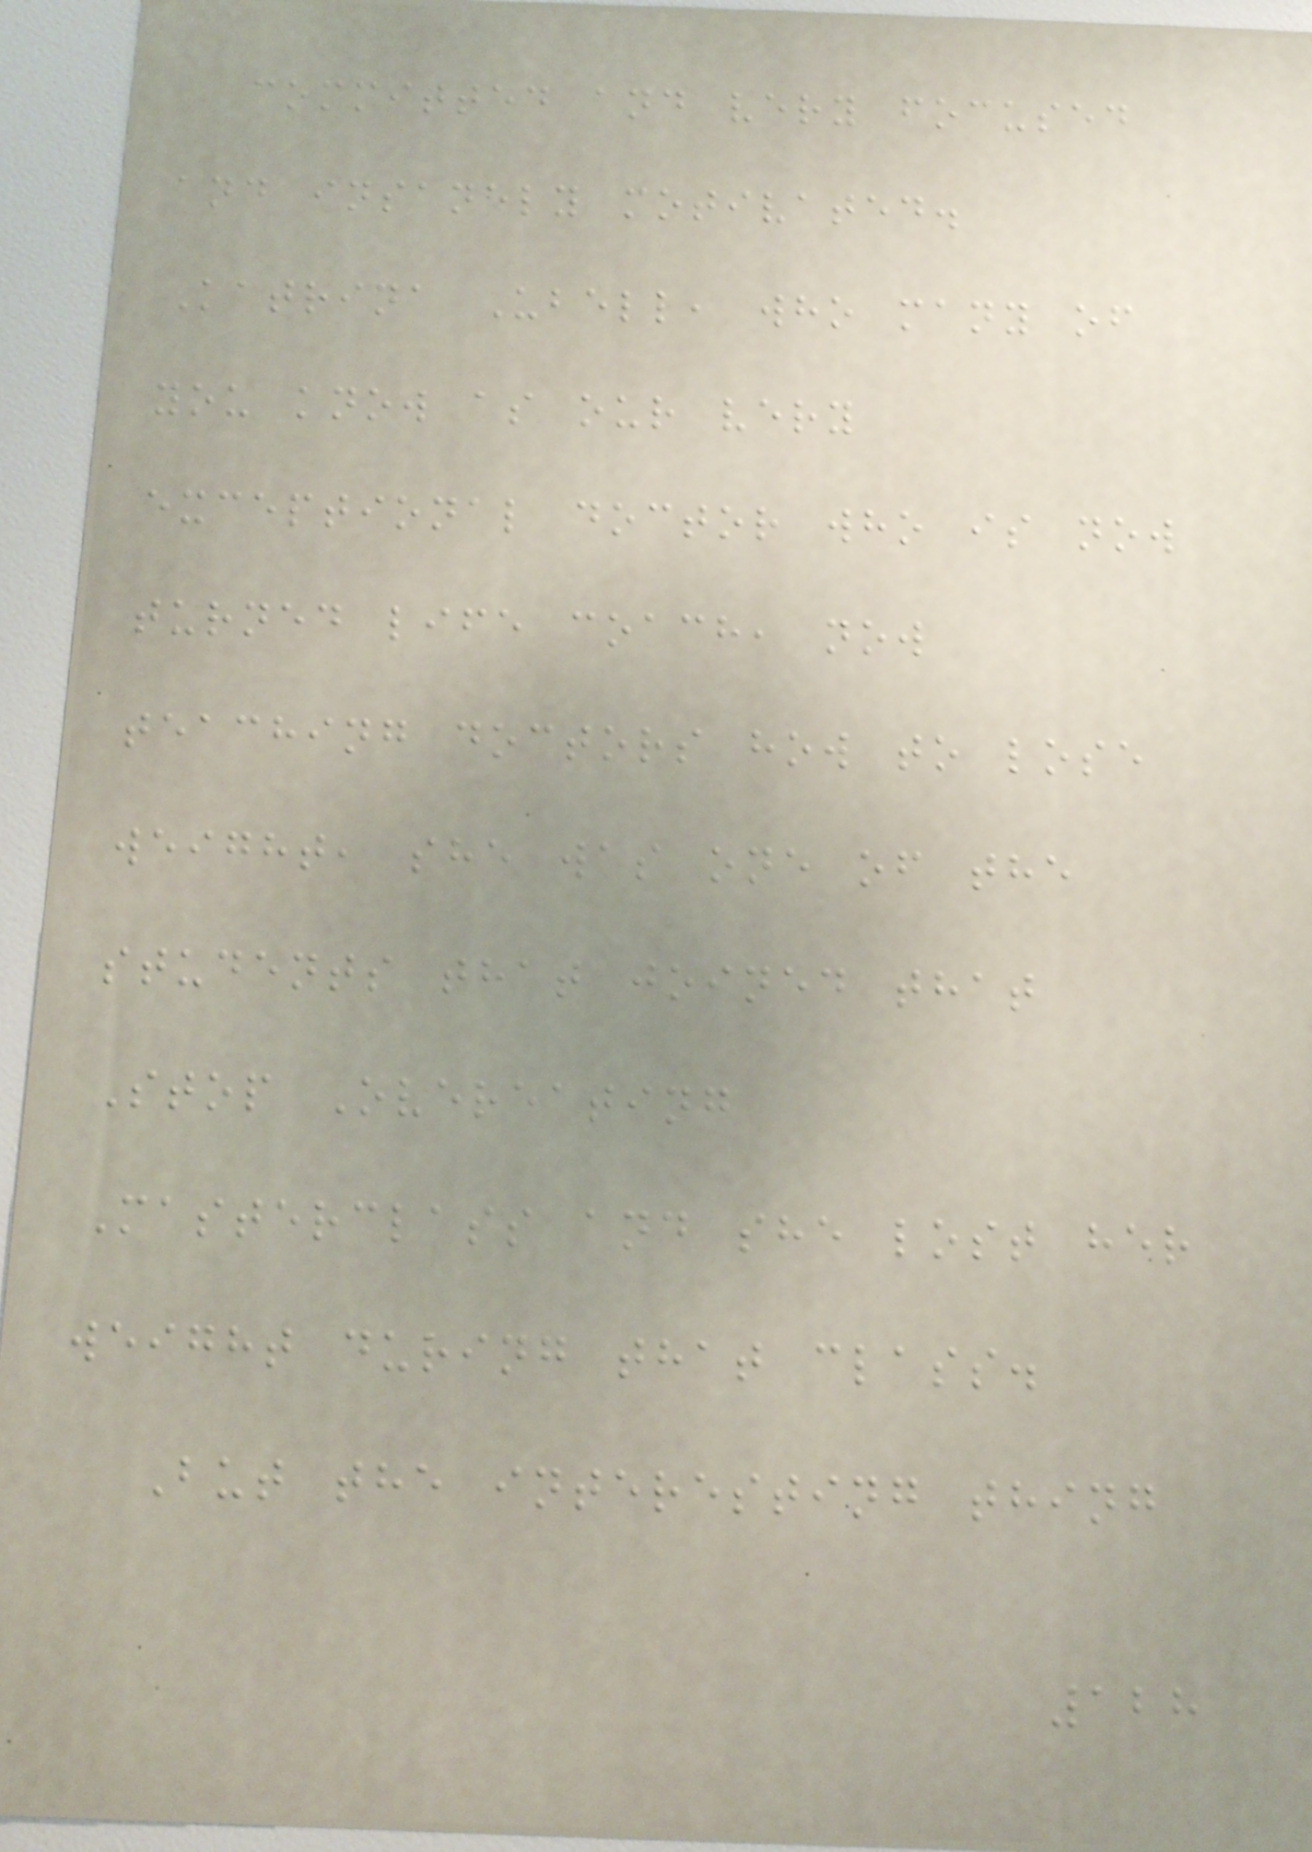committed and very focused
and insanely motivated.
Katrina Ubell, who many of
you know as our very
exceptional doctor who is now
turned life coach, now
teaching doctors how to lose
weight, she was one of the
students that joined that
Stop Overeating
Masterclass and she lost her
weight during that class.
But the interesting thing
128
